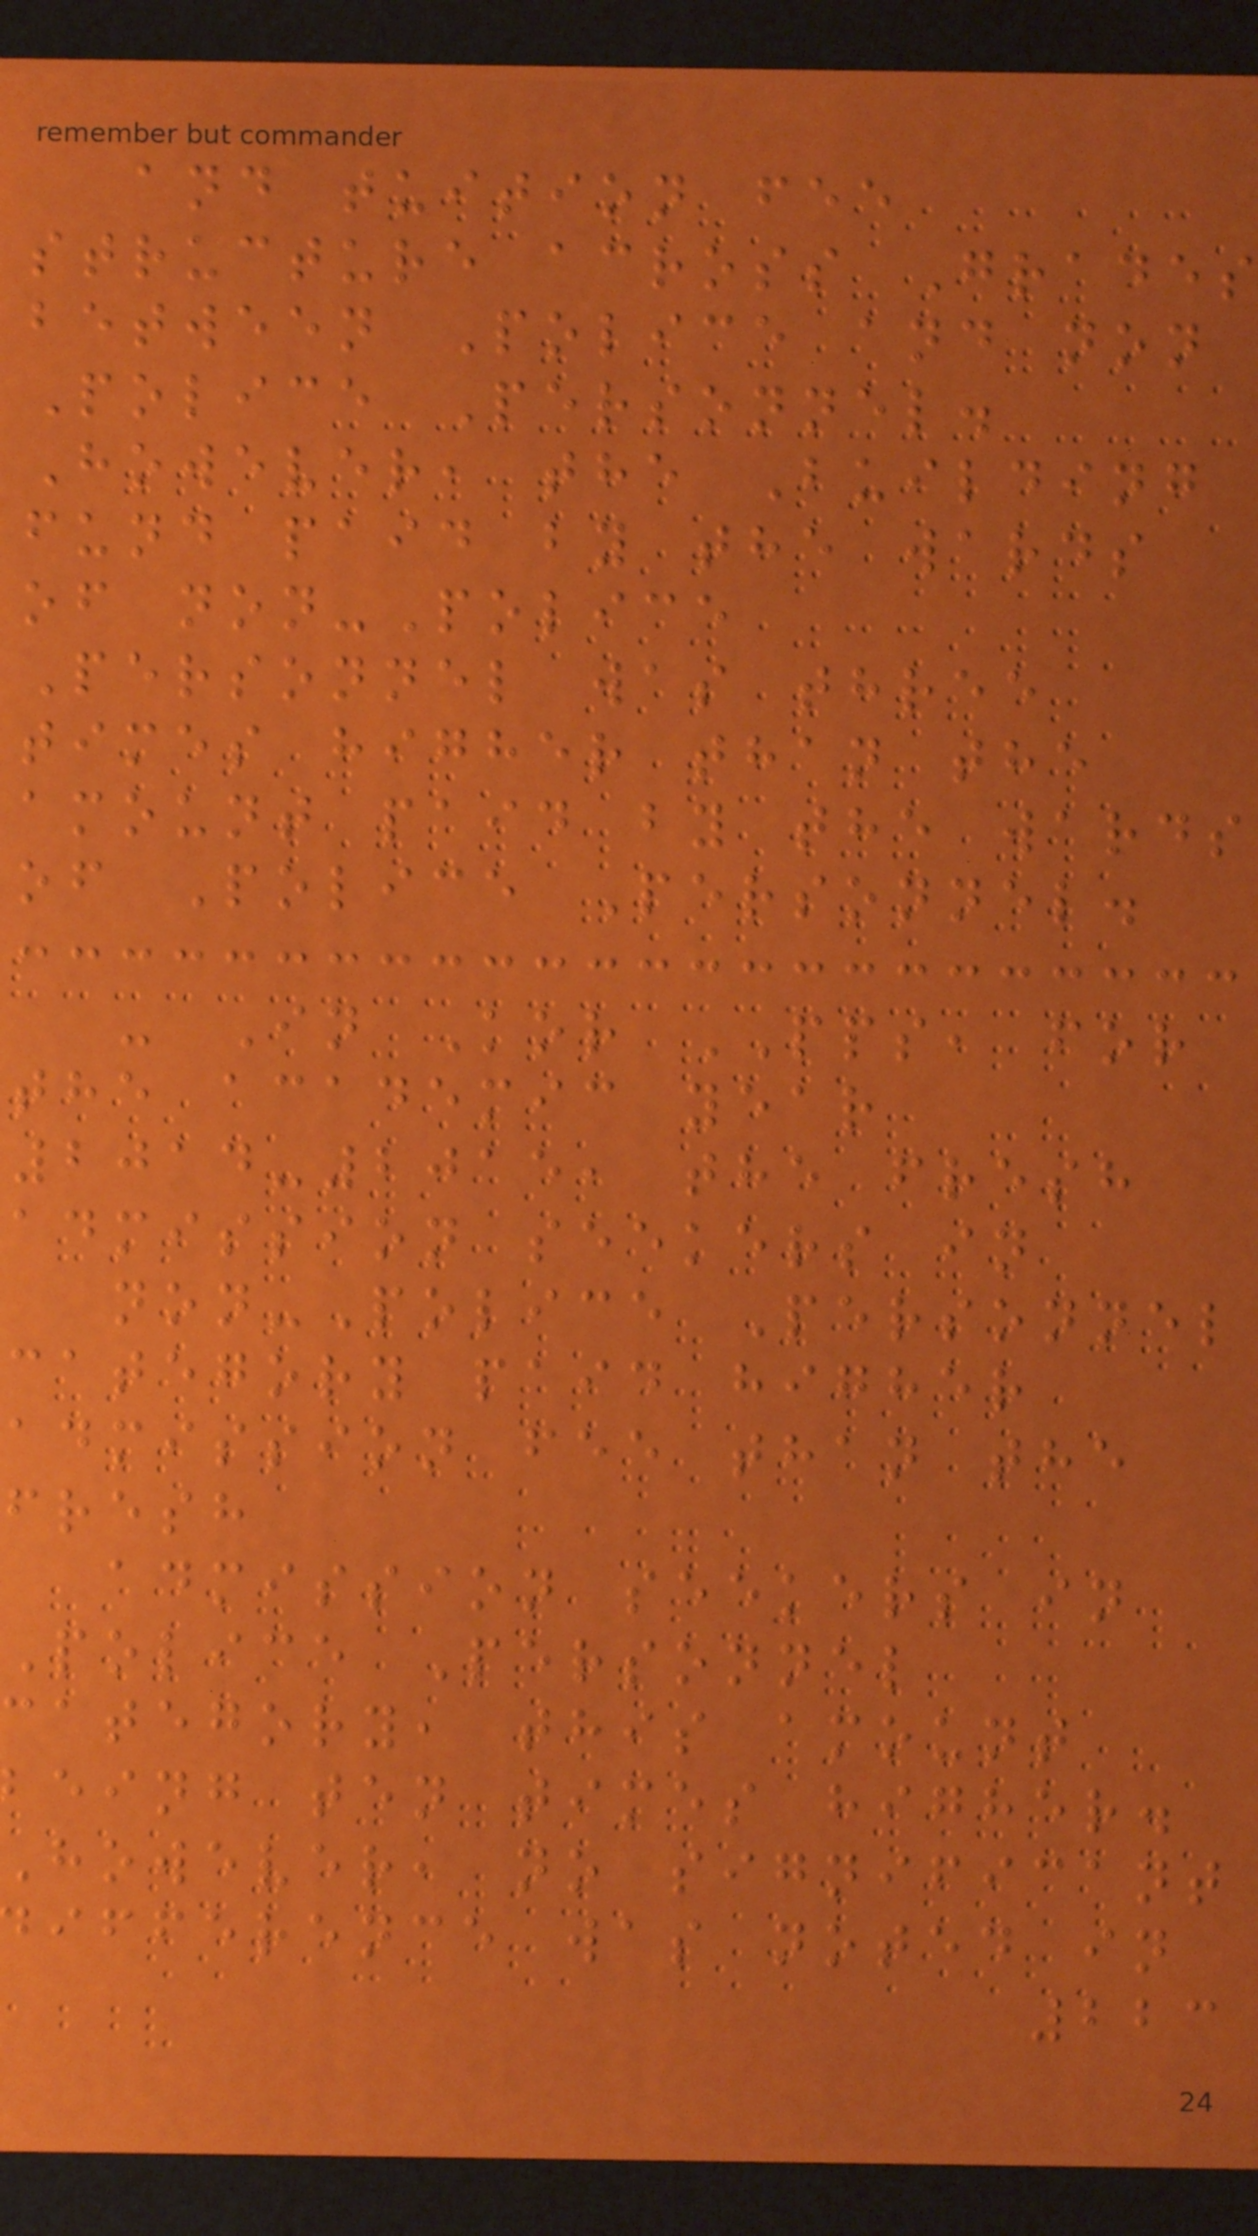and tuition fee
structure across Grades
between Police and non
Police Personnel.
However, the Building
fund paid by the wards
of non-Police
Personnel was three
times higher than the
amount paid by the wards
of Police Personnel.
- In Kor PPS, for
the academic year
2014-2015, the fresh
admission seekers in
non-Police Personnel
category paid higher
admission fee than the
fresh
admission seekers in
Police Personnel
category, this amount
being ten times higher.
however, no significant
ifference was noted in
223
